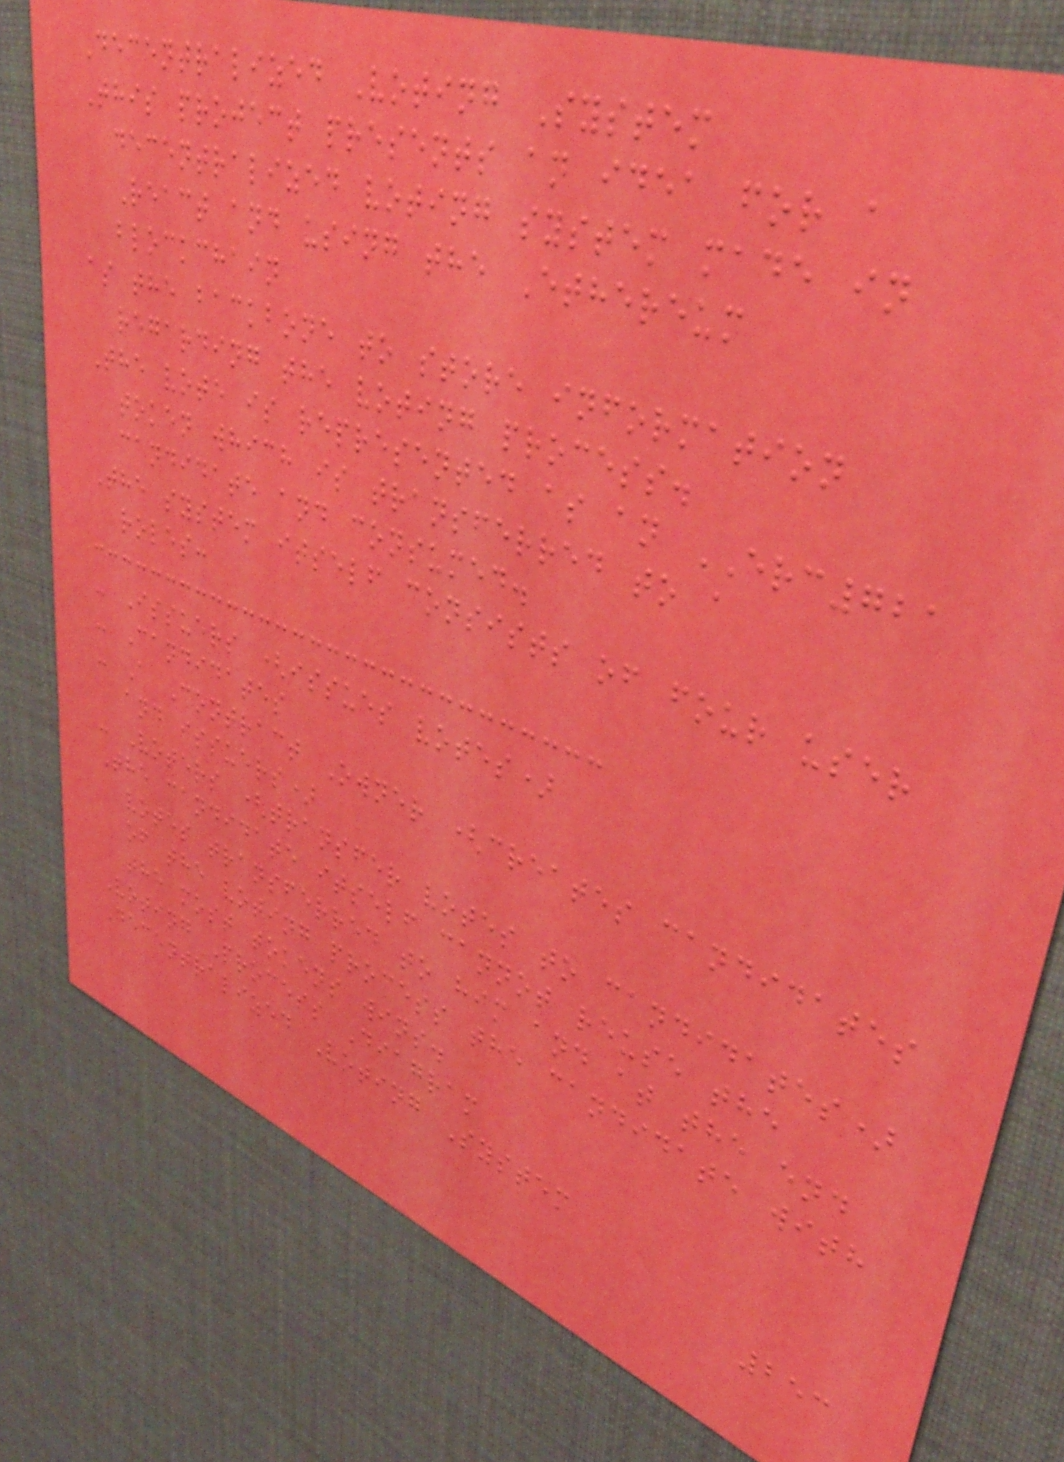Decentralized Voting System
This project presents an idea for a
decentralized voting system made in
React and using the Ethereum
blockchain
as the backbone to store information
regarding the voting process.
The vote is represented as an ERC721
token which is transferred to a
candidate and consumed.
The system itself consists of four user
roles:
- Issuers (issues votes)
- Candidates
- A Contract Owner (creates candidates
and issuers)
- Voters (transfer votes to candidates)
The candidate itself cannot reuse the
votes transferred to him and at the end
of the voting process the candidate with
the most tokens wins.
Voting Process Diagram
Decentralized Voting System
253
